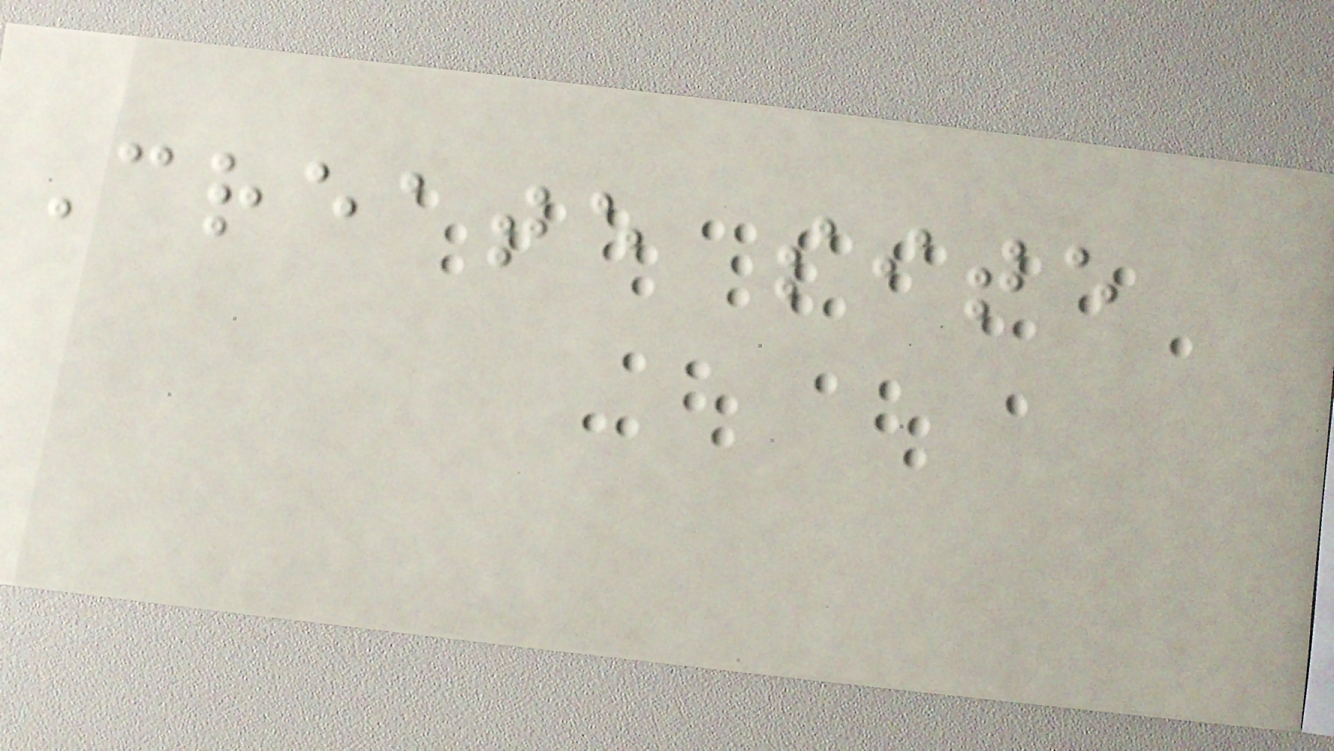Create site
